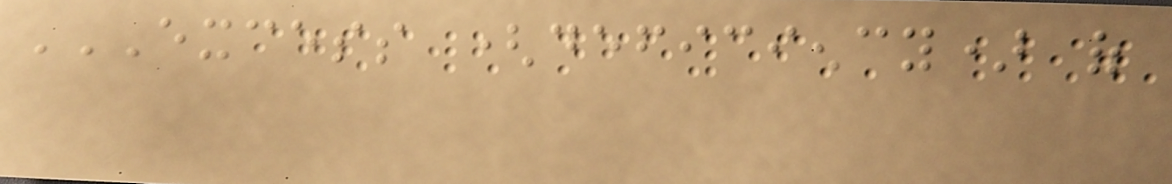EXCESS (DEFICIENCY) OF
